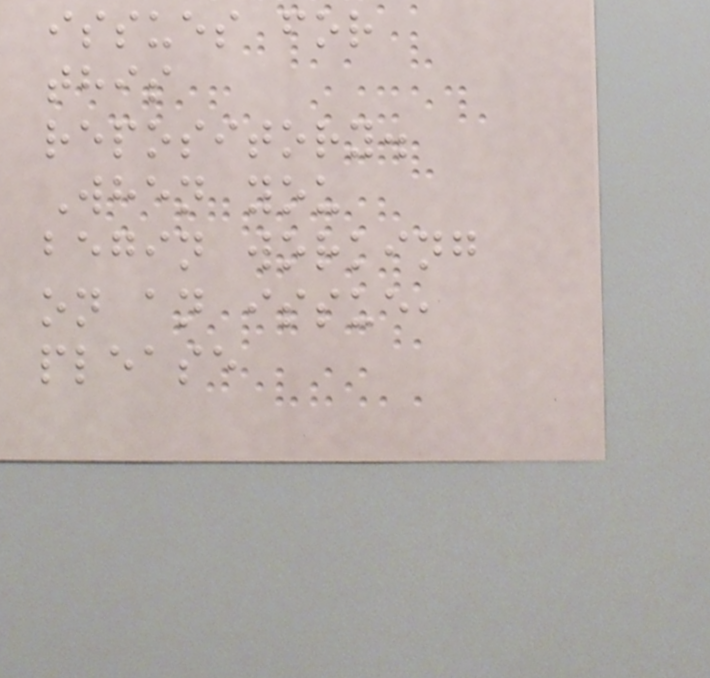issues for
this
repository.
When you
begin working
on an issue,
please
